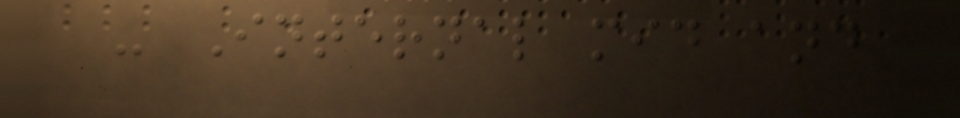- Internal mid and
